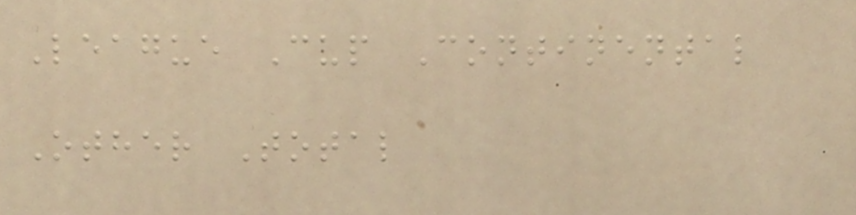League Cup Continental
Other Total
